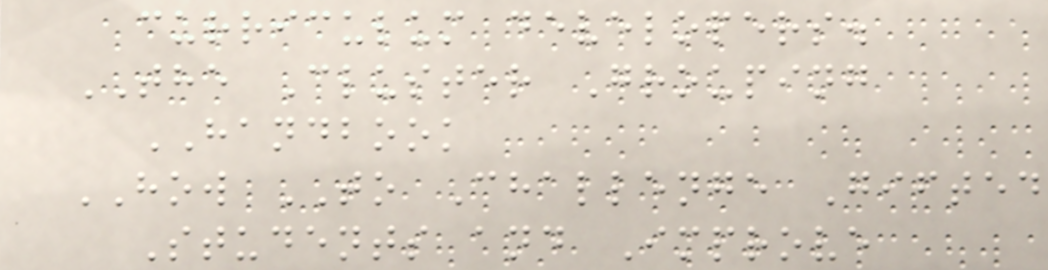curriculum developers.
THE Cluster Grouping
HANDBOOK
HOW TO Challenge Gifted
Students and Improve
